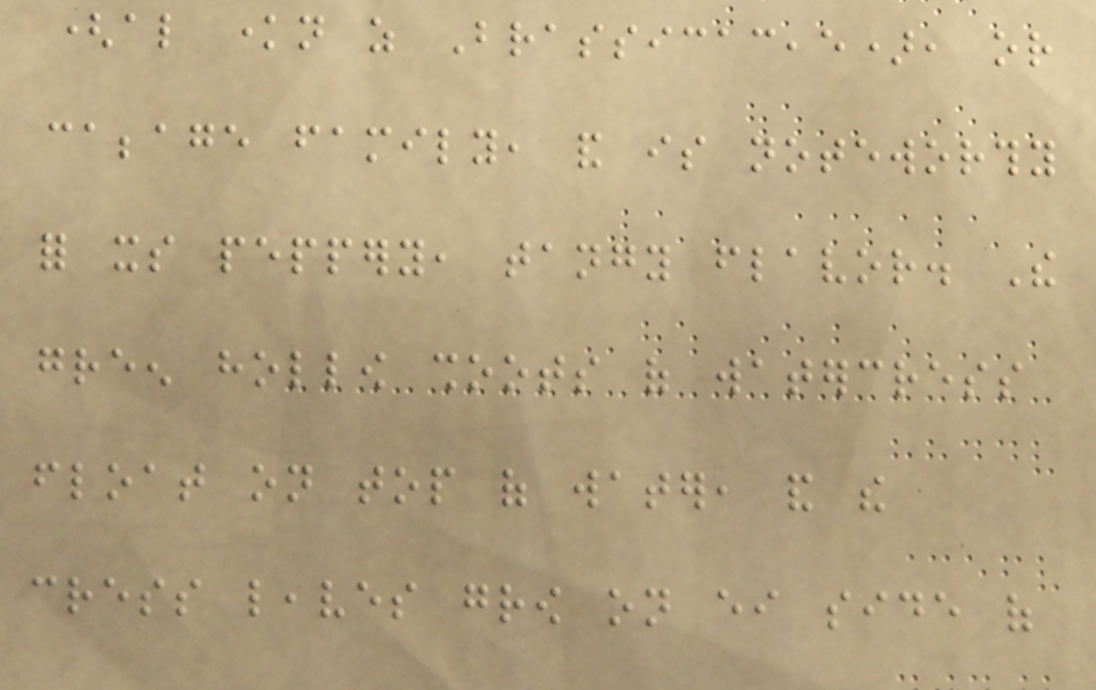(also known as Brassicaceae), or
cabbage family, and is noteworthy
for its peppery, tangy flavor. The
green hollow shoots of watercress
float on top of water, and the
cress leaves grow on either side of
